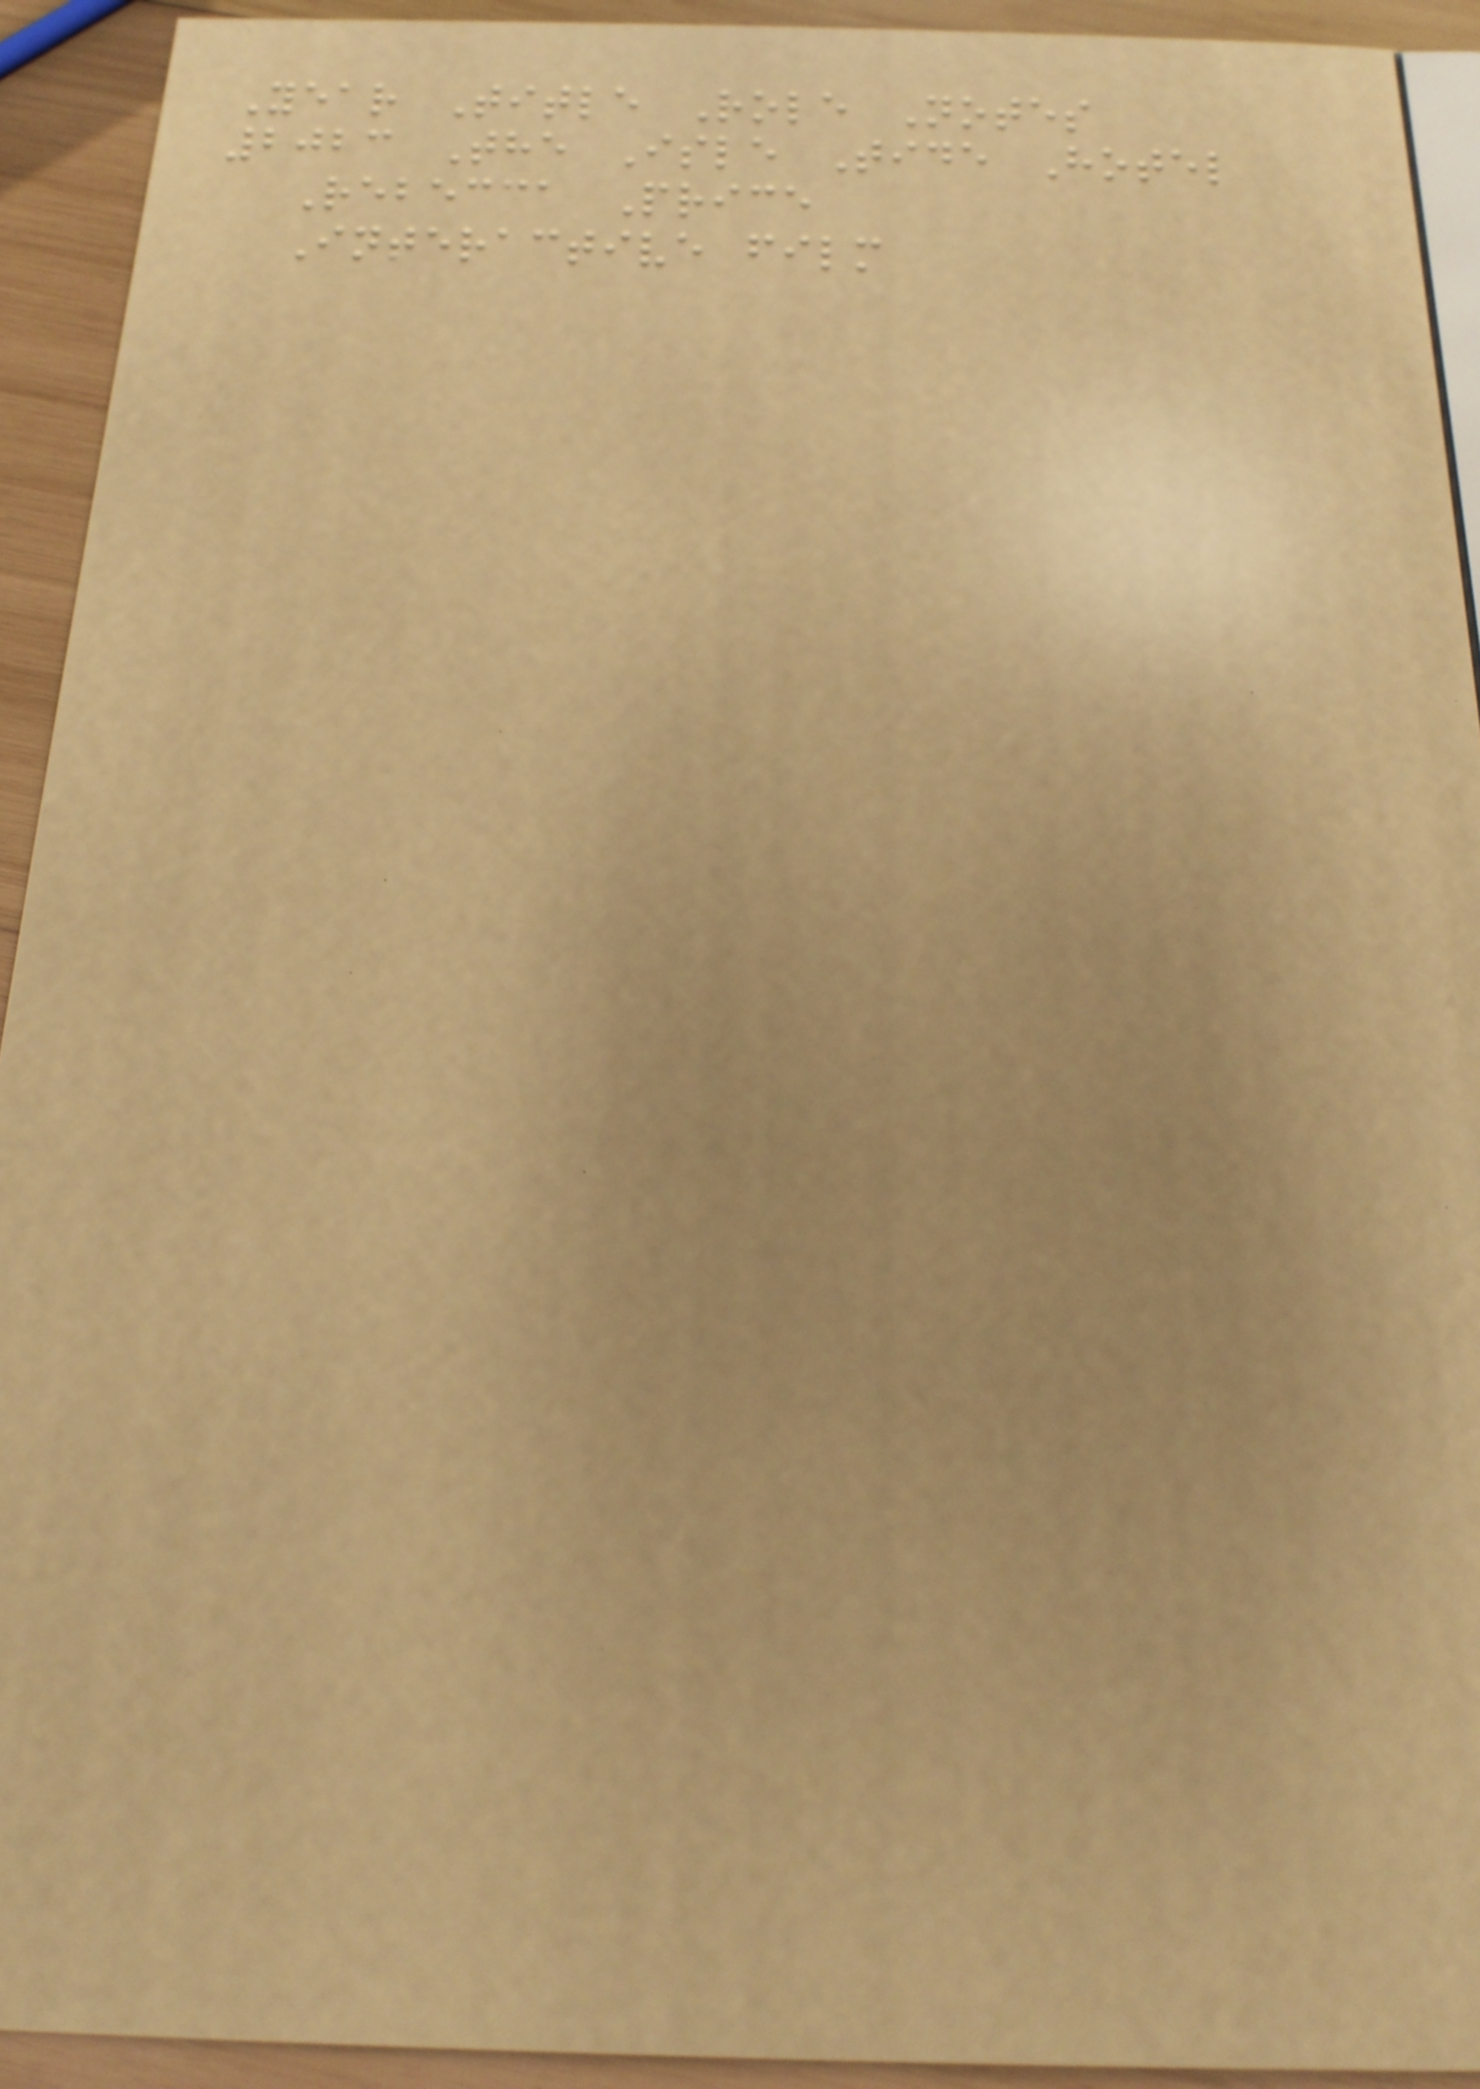Year Title Role Notes
2023 The Isle Tide Hotel
Rebecca Price
Interactive film
